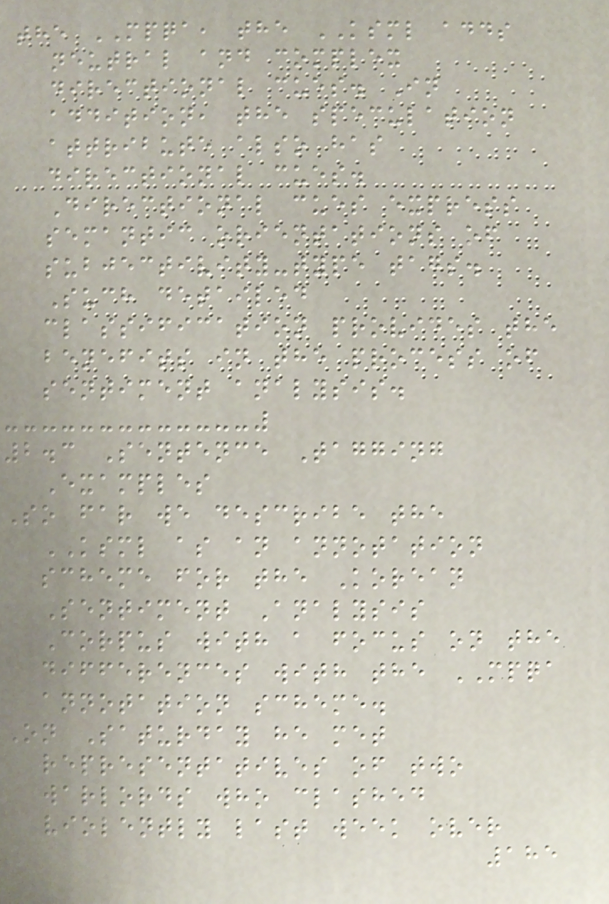the MPQA, the KSML adds
neutral and complex
directional cues. In
addition, the speculation
attribute also has
directional cues.
Directional cues express
semantic orientations of
subjectivity-type tags.
Such detailed
classification provides the
benefits in the process of
sentiment analysis.
2.3 Sentence Tagging
Examples
So far we describe the
KSML as an annotation
scheme for the Korean
Sentiment Analysis
Corpus with a focus on the
differences with the MPQA
annotation scheme.
On Saturday he met
representatives of two
warlords who clashed
violently last week over
185
